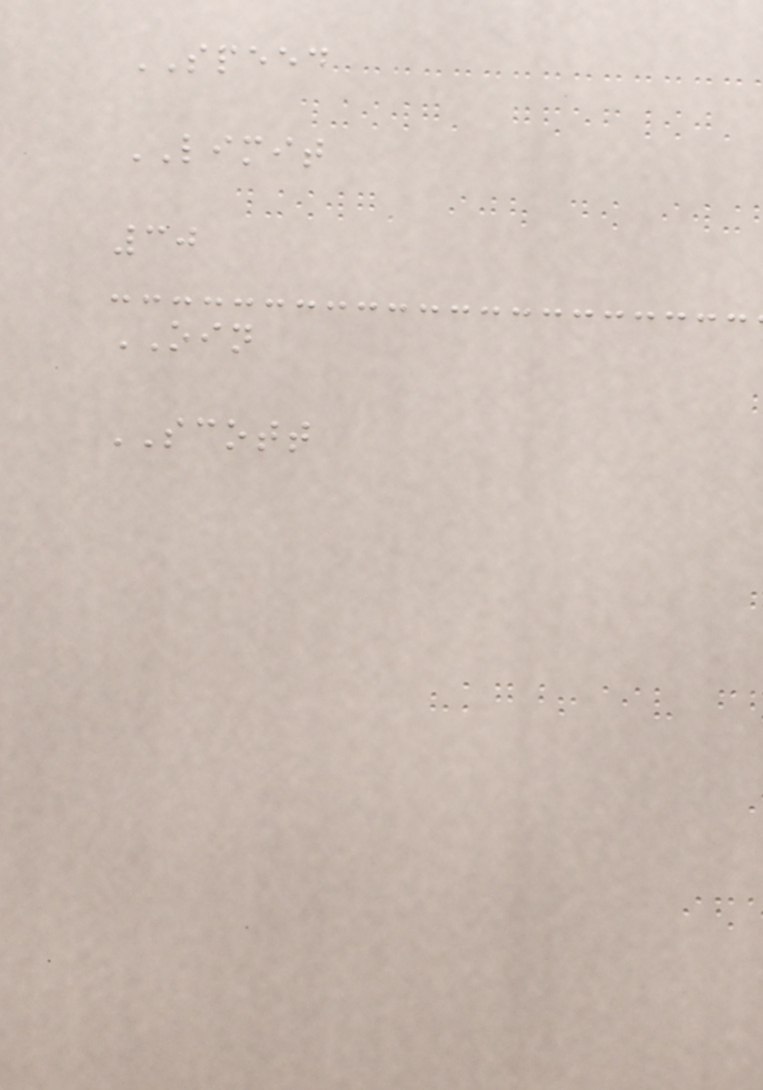SPEED
LIMIT
30
OIN
SCOTT
